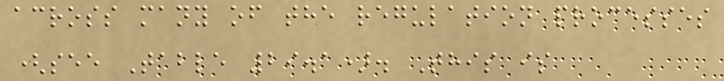across many of the regulation processes
(see Table 29.1). This is
